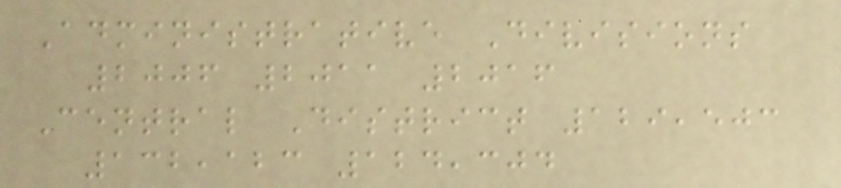Administrative Divisions
2006 2011 2016
Central District 129,503
132,123 124,304
